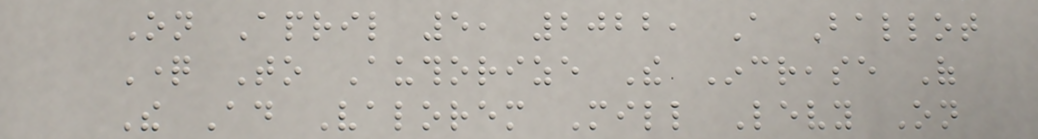On April 5, 2022, A Ballot
Question To Authorize The Increase Of
The Ad Valorem Mill Levy On
